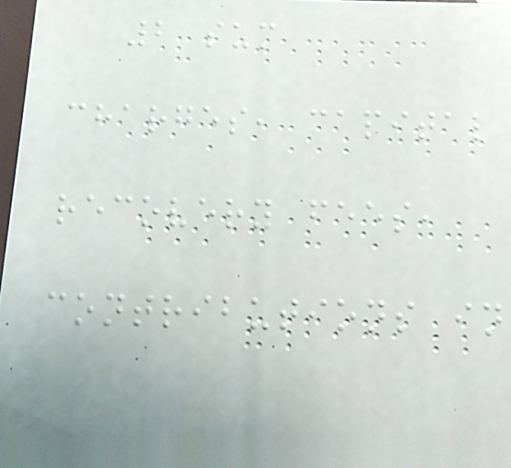2 sum
charges, capital
recovery fees,
contributions in
